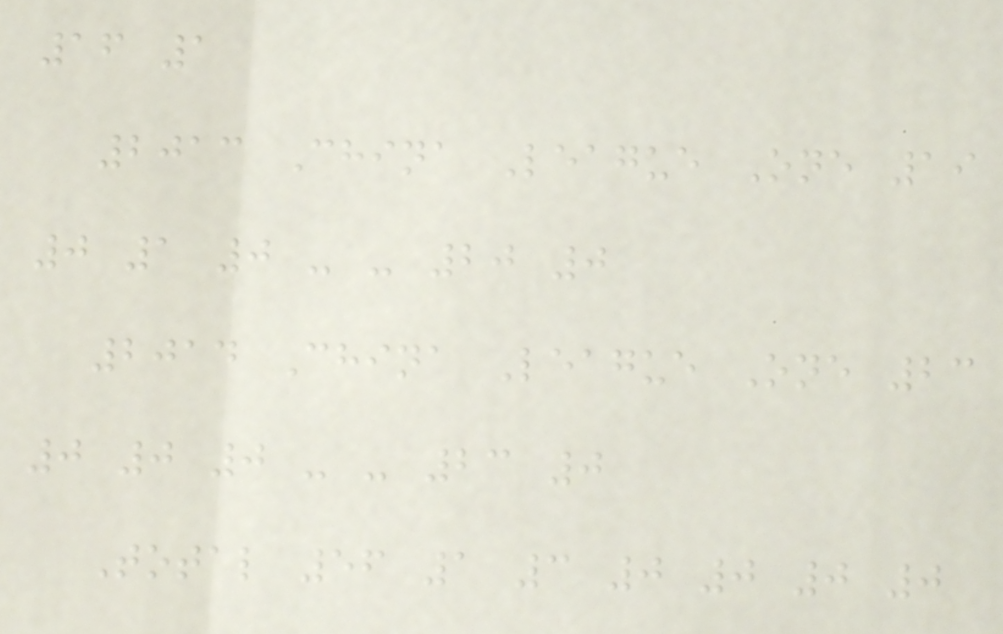16 1
2013 China League One 19
0 1 0 - - 20 0
2014 China League One 23
0 0 0 - - 23 0
Total 56 1 3 0 0 0 0
